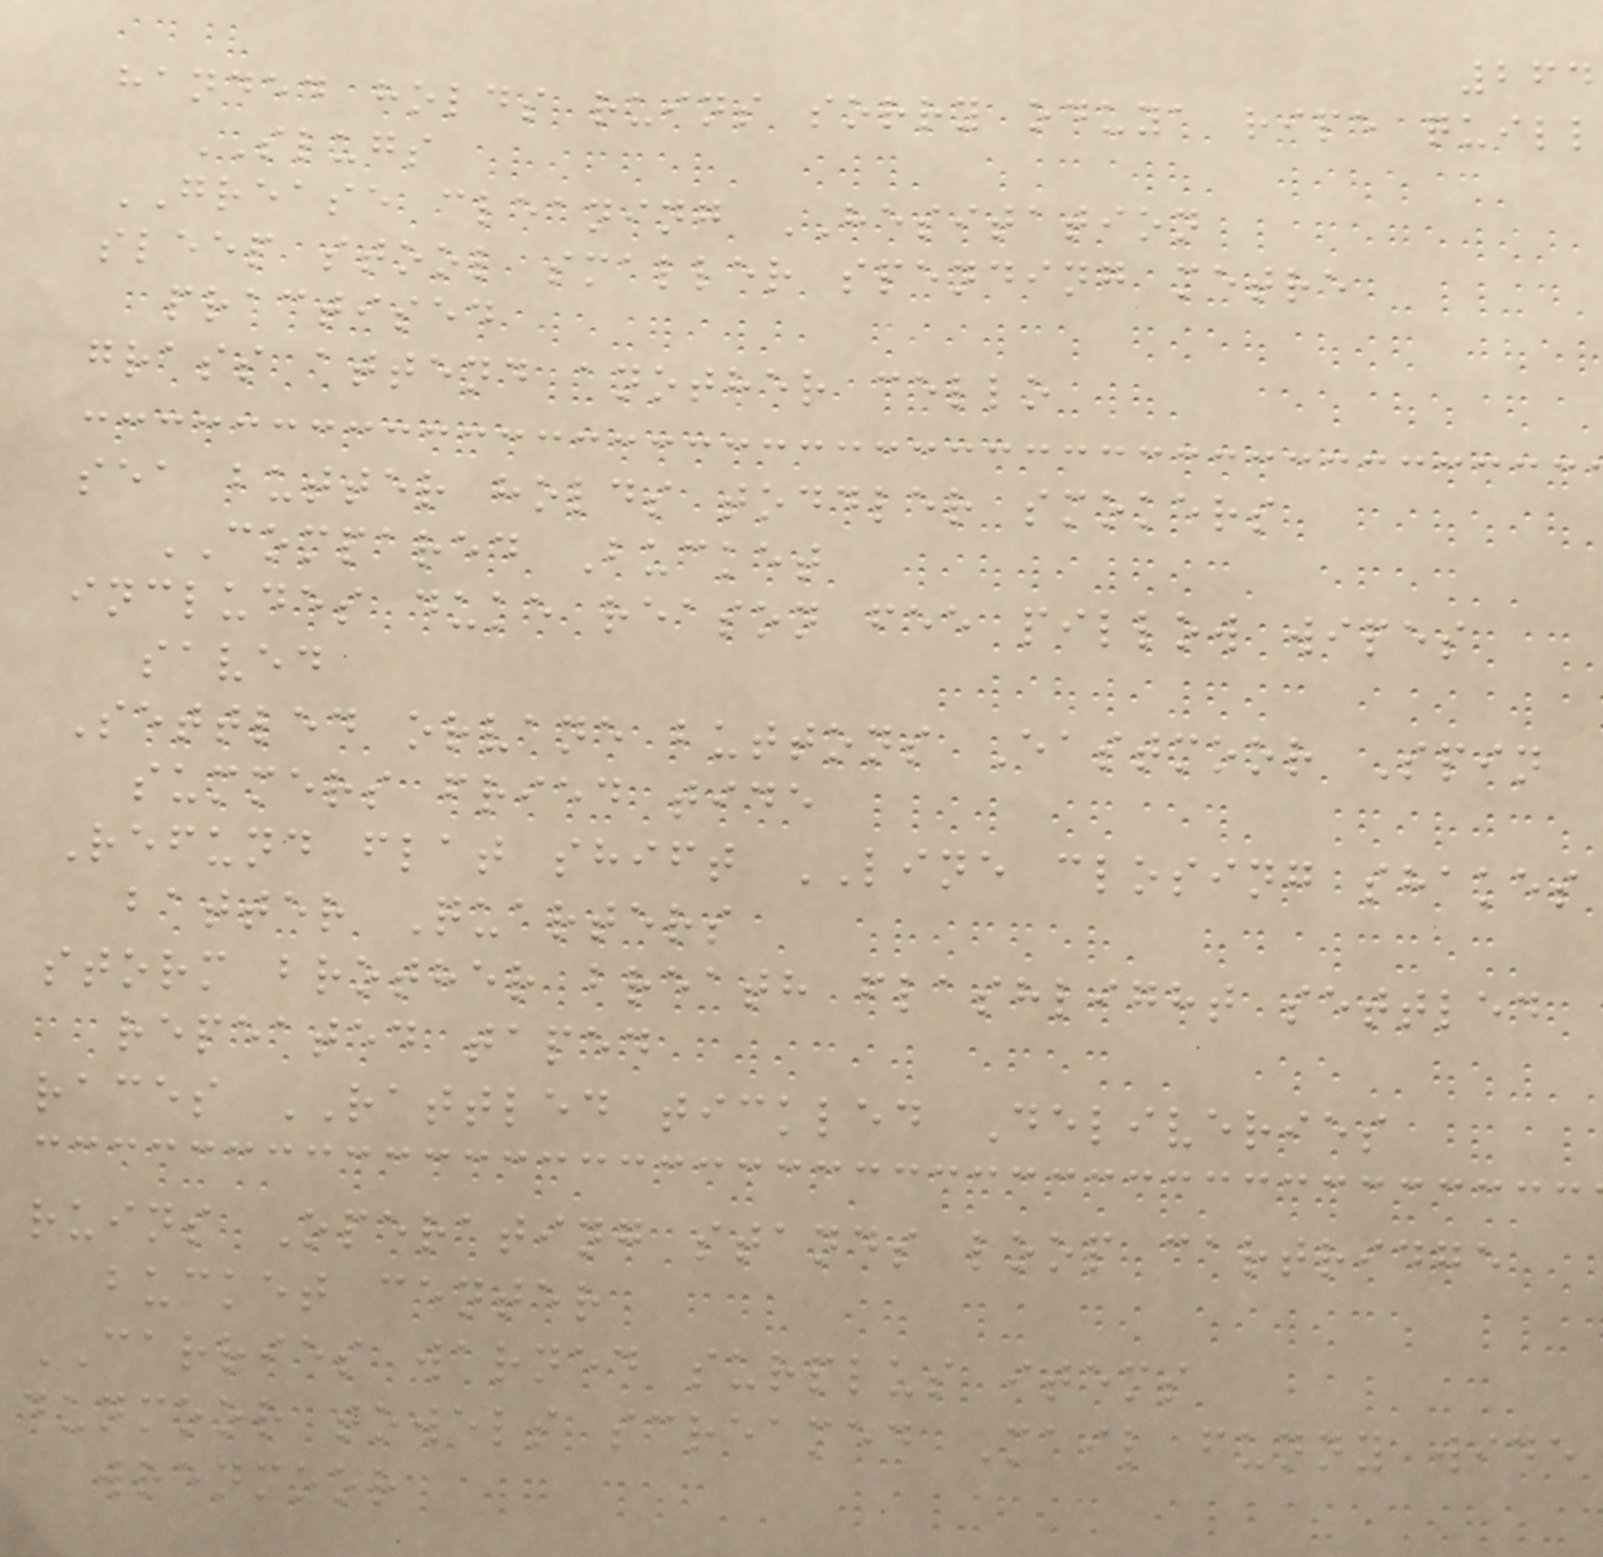264
handed holds ruins sorry oduya ripe quill
SLUGS
GREASE cleaning HESITATION
sleep stool smaller spending metre
practised
grass attend another cello
sea butter holds toddler smokers
COMPARED Bucket
includes duke reason fee pillow wipes
saved
Settled orvane buttons Eastmoor Spin
summers fried tide
Refund flat shift LINE closing shakes
batter Quarters
storm brother breath flashlight settled
repeated taped
races RATTLED tickled Deliveries
ruins Operating stands loop cartridge
bucket center
CARRIES warned surplus items
dunmoor towels screamed Mail funny wide
wrenmoor
